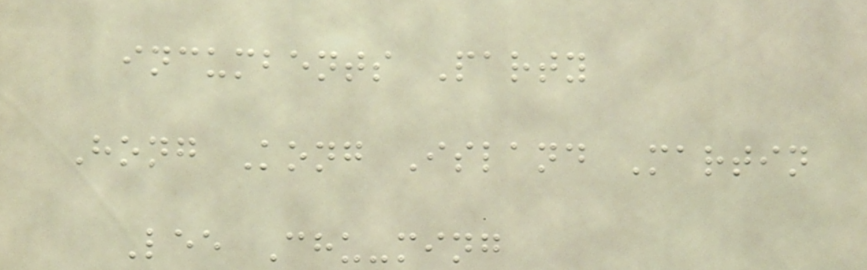incumbents Party
Hong Kong Island Martin
Lee Chu-ming
